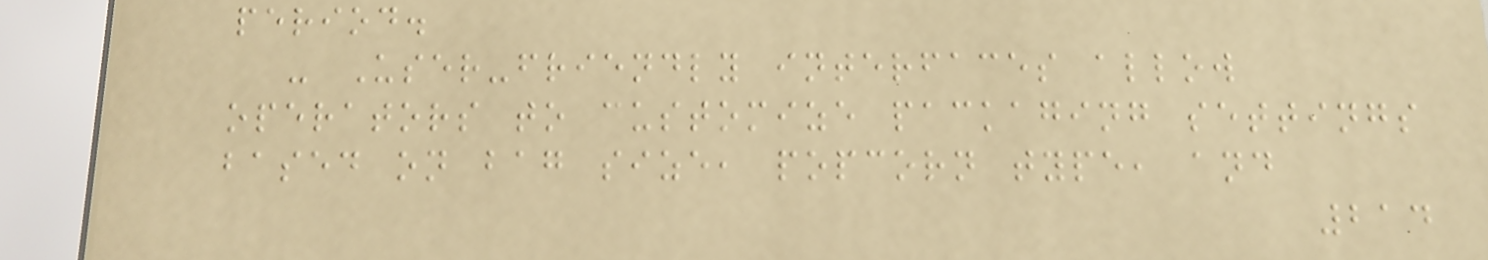period.
- User-friendly interfaces allow
operators to customize packaging settings
based on bag size, popcorn type, and
214
